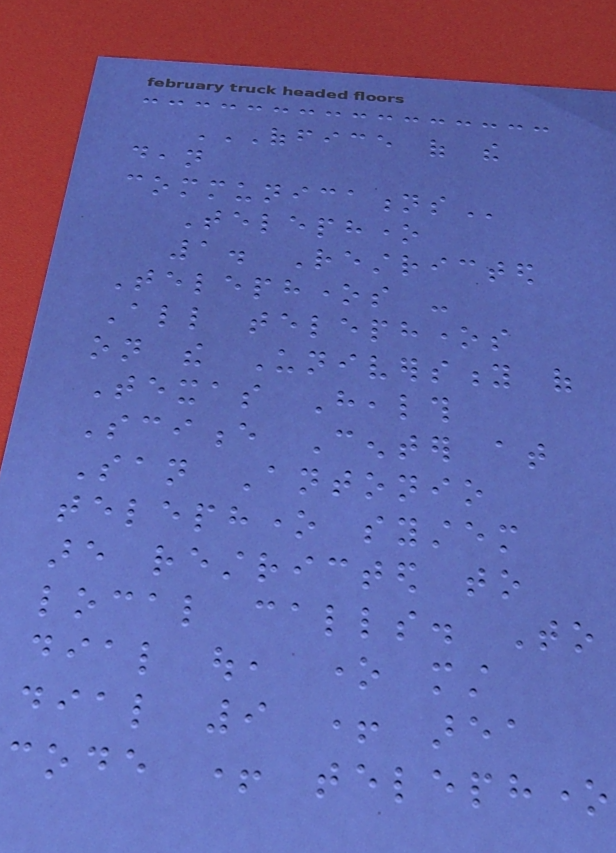OFFICE OF THE
DEAN
COMMUNICATIONS
Telephone
1. Restricted
Telephones -
All telephones
on the University of
Texas Health
Science Center at
San Antonio
telephone system
are restricted to
local calls. To
dial out, one must
dial 9 + area
code + telephone
